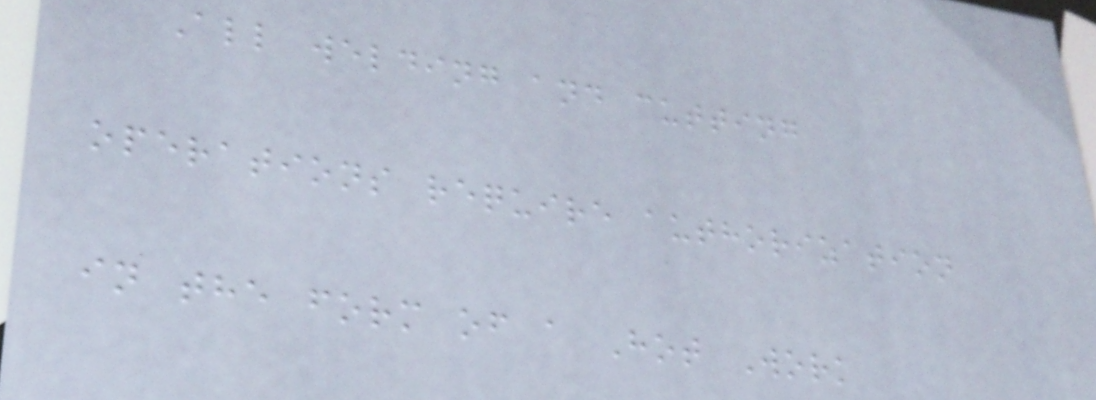All welding and cutting
operations require authorization
in the form of a Hot Work
